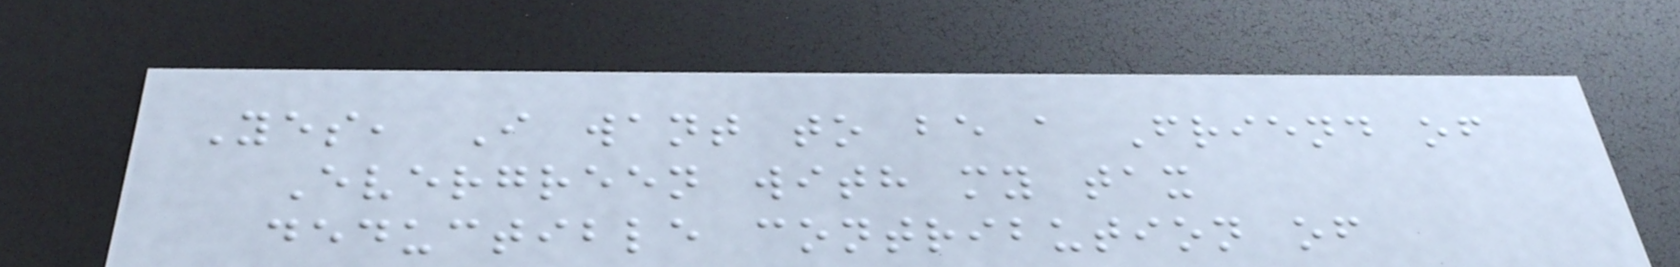Yes, I want to be a Friend of
Evergreen with my tax
deductible contribution of
